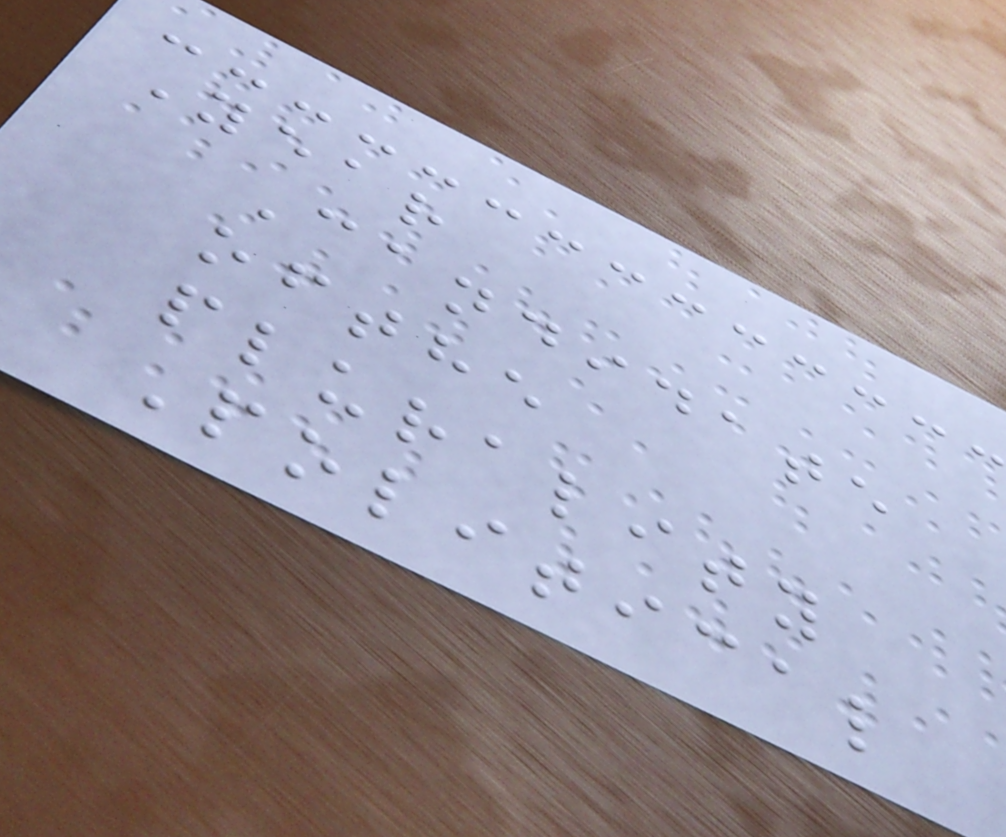Year
Candidate
ofthe
plurality
Political
